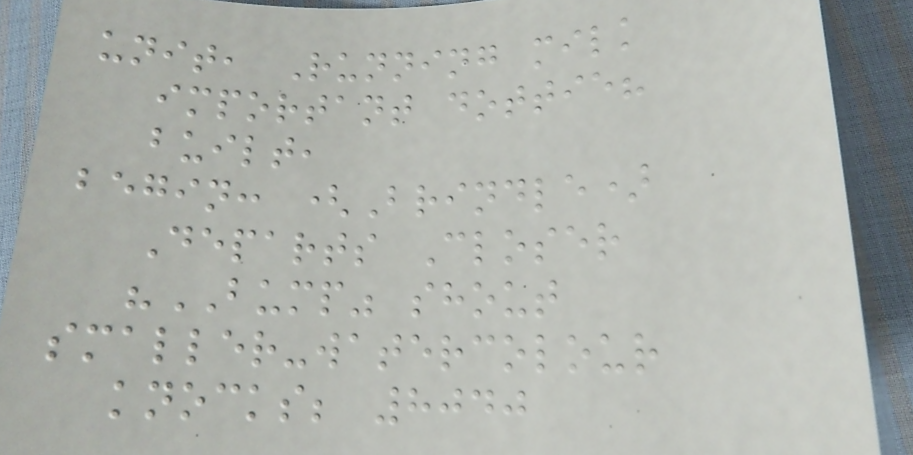unit, Running milk
important dottie?
built,
begin: (Brindle)
Departs Closer
"BUMP" shout
smaller-watercolour
knocks; 8040
